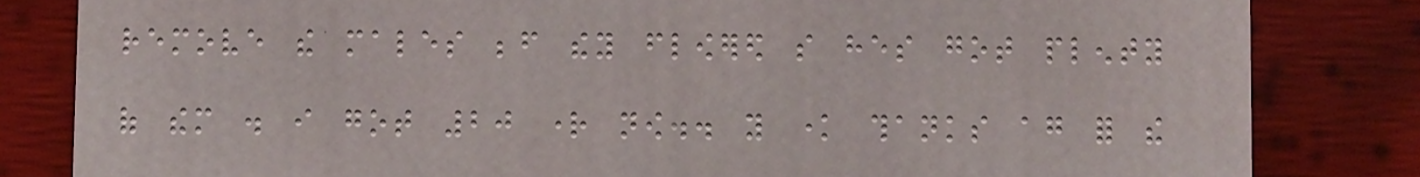remove the males before they flowered so hes got plenty
of them . i got 20 right now.. you know thanks again for the
